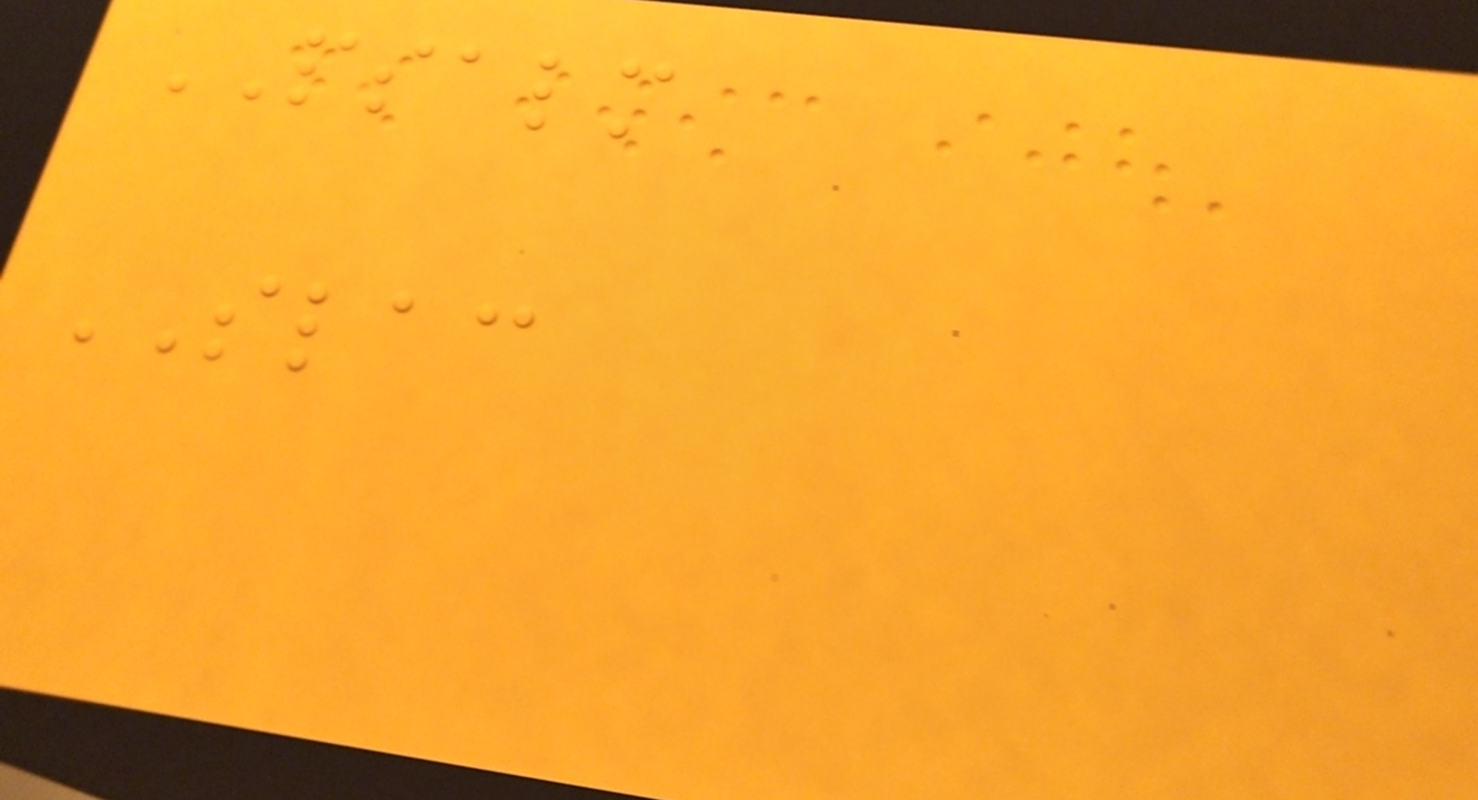PSALM
SLAC
